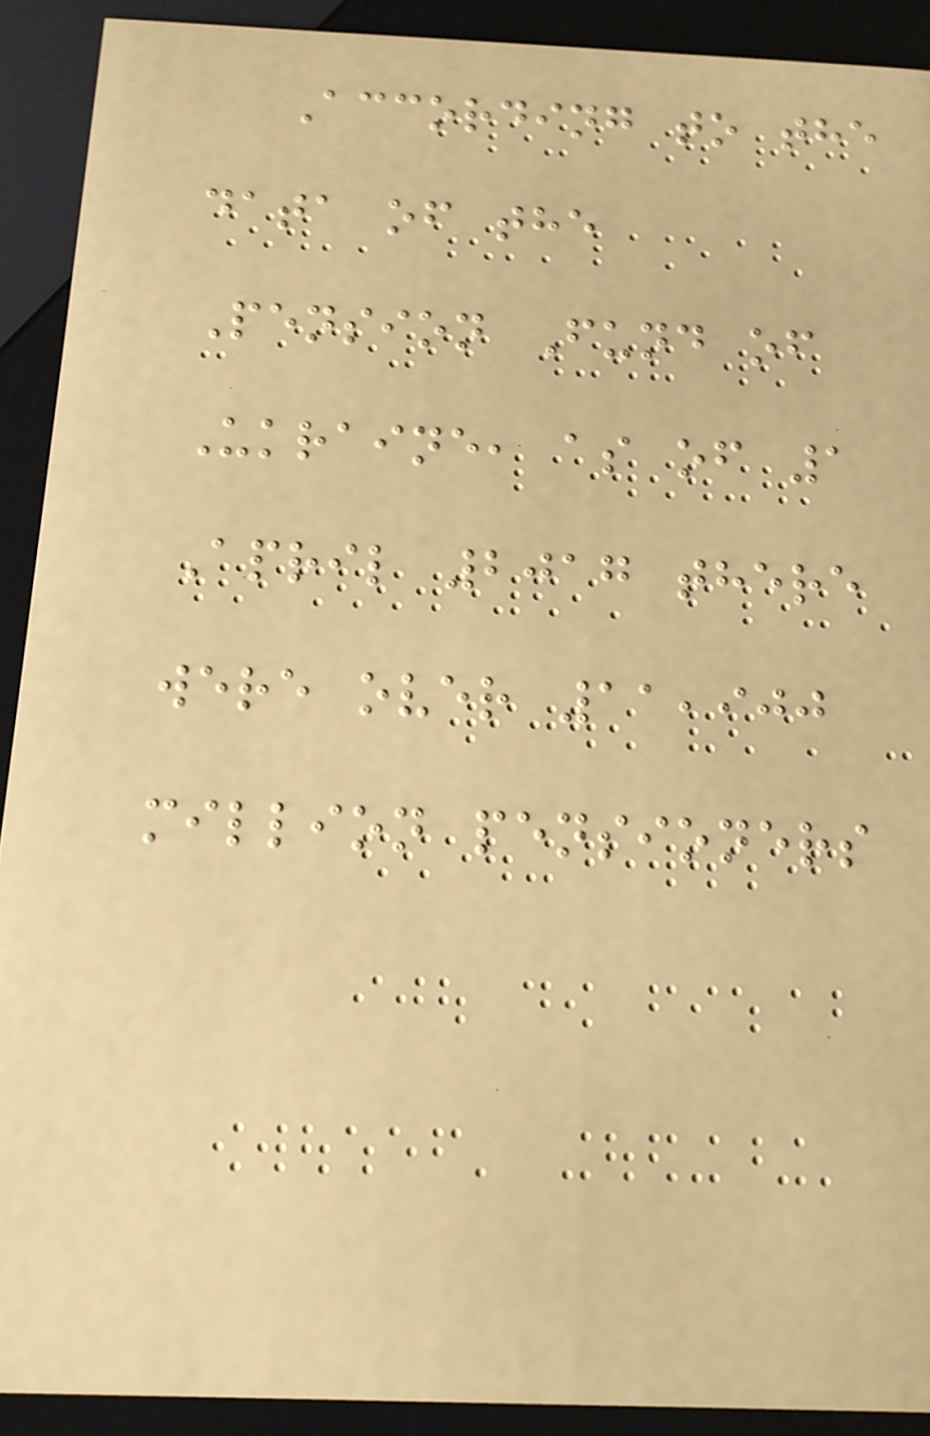According to the
data of the
Pension Fund of
Ukraine, as of 1
April 2017 there
were over 11,900
million pensioners
